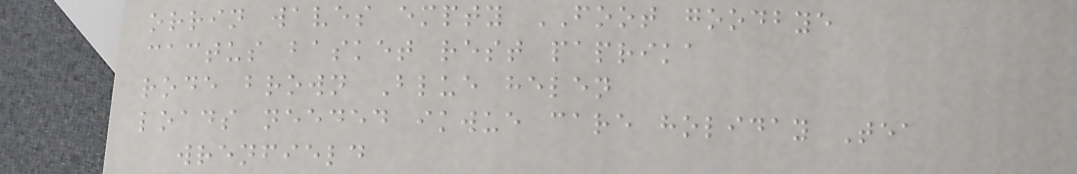orrin waves empty FOOT goodbye
cactus basket rest paprika
rode brown Blue helen
loads needed ikwue care holiday Tea
wrenfield
